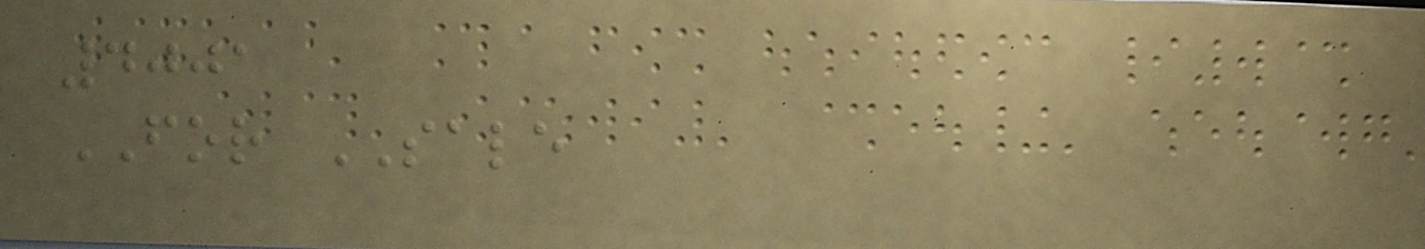4001
FOR SALE
